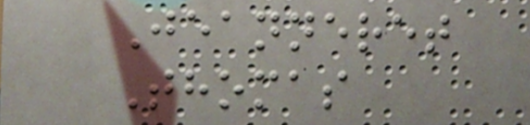Jeanneret
Thomas
